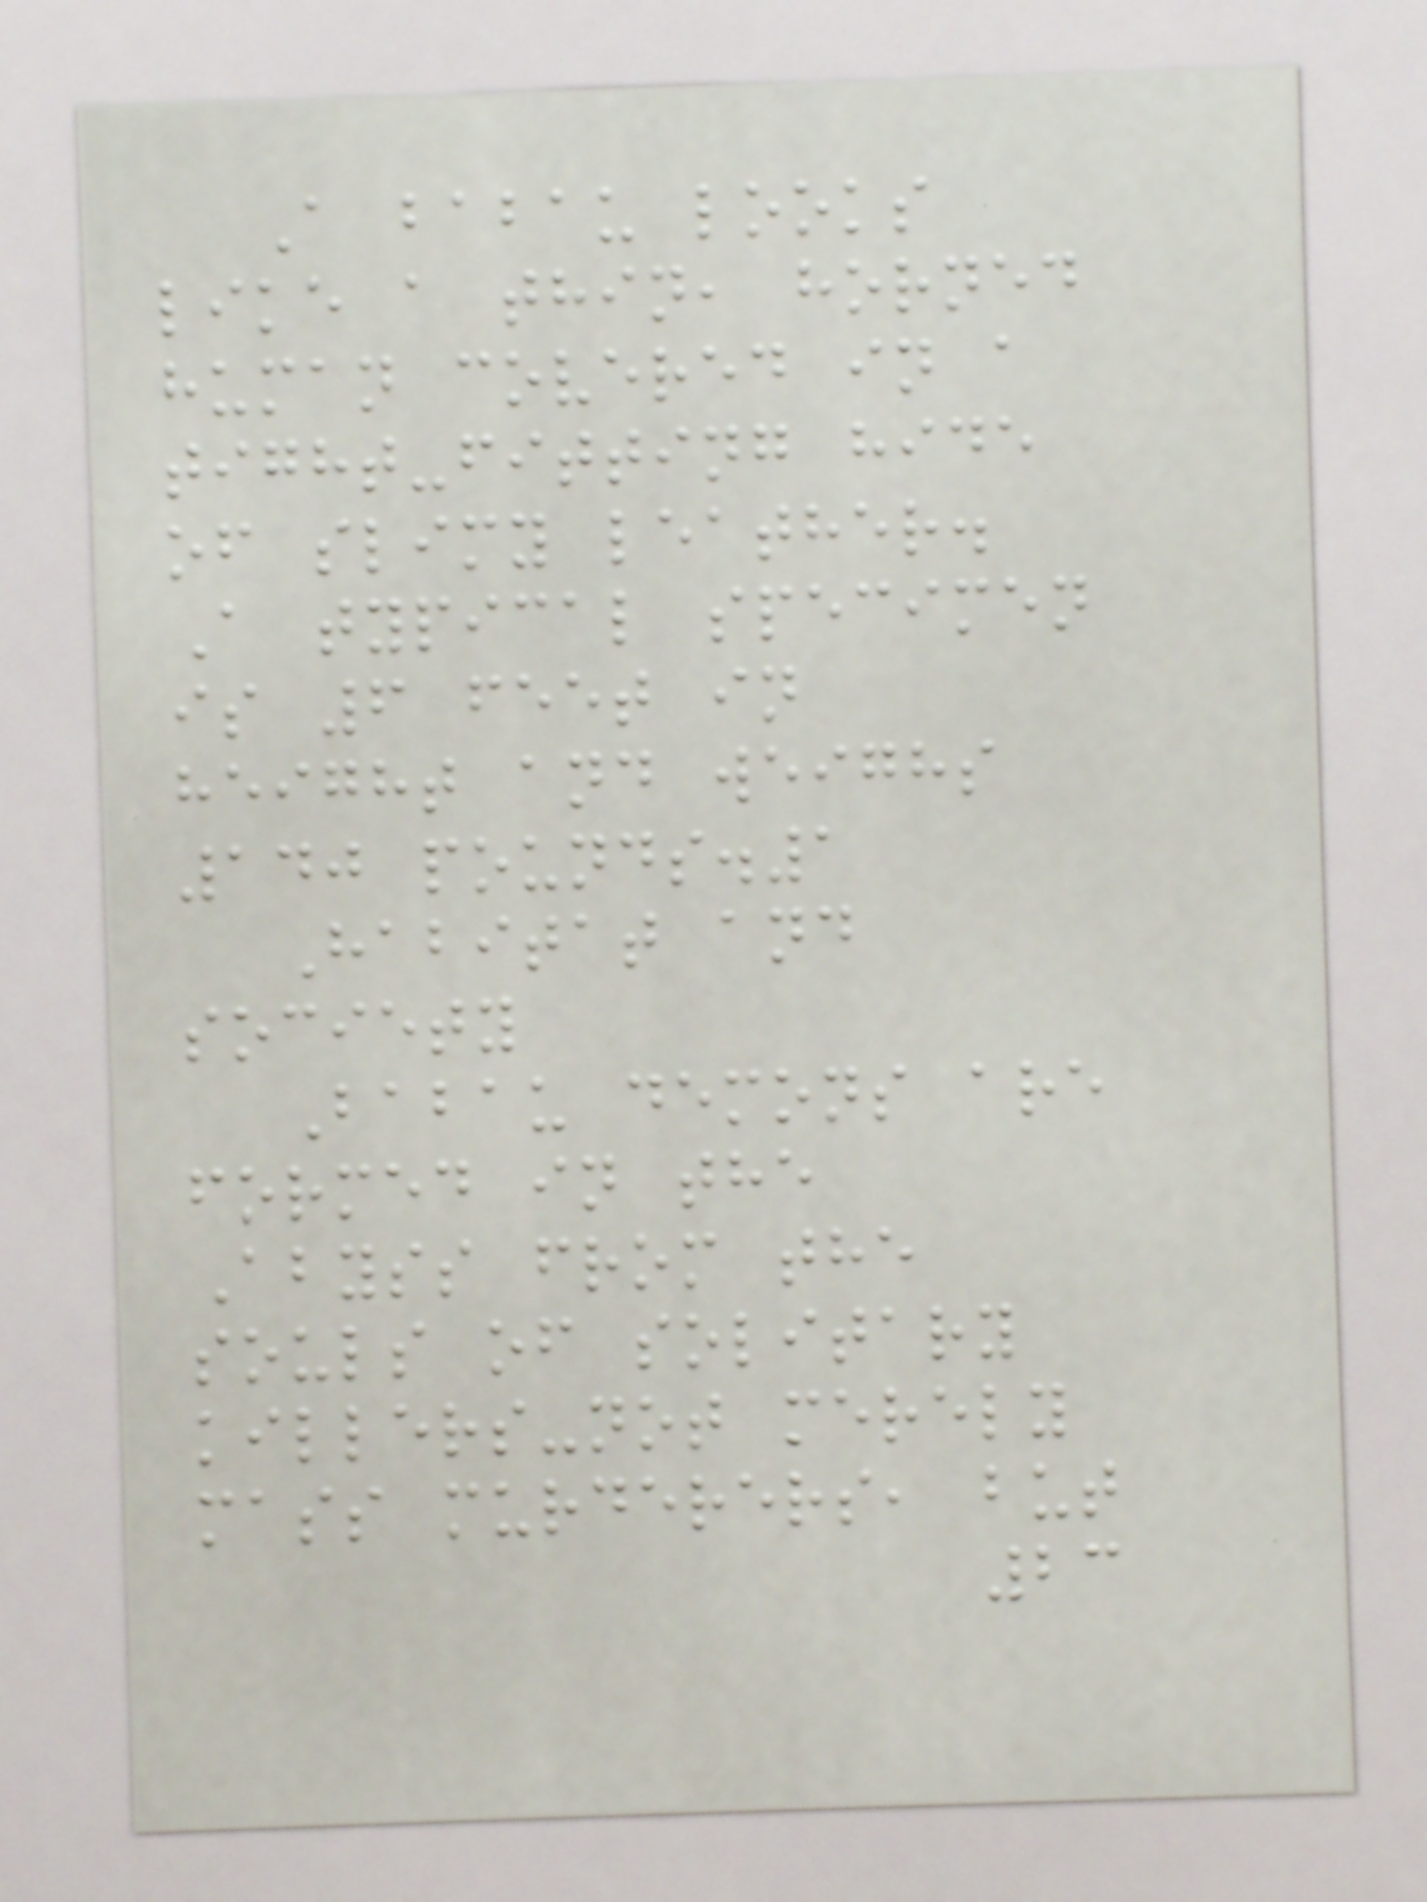A babau looks
like a thin, horned
human covered in a
tight-fitting hide
of slimy leather.
A typical specimen
is 6 feet in
height and weighs
140 pounds.1
Habitat and
society
Babau demons are
formed in the
Abyss from the
souls of solitary
killers-not merely
mass murderers, but
23
